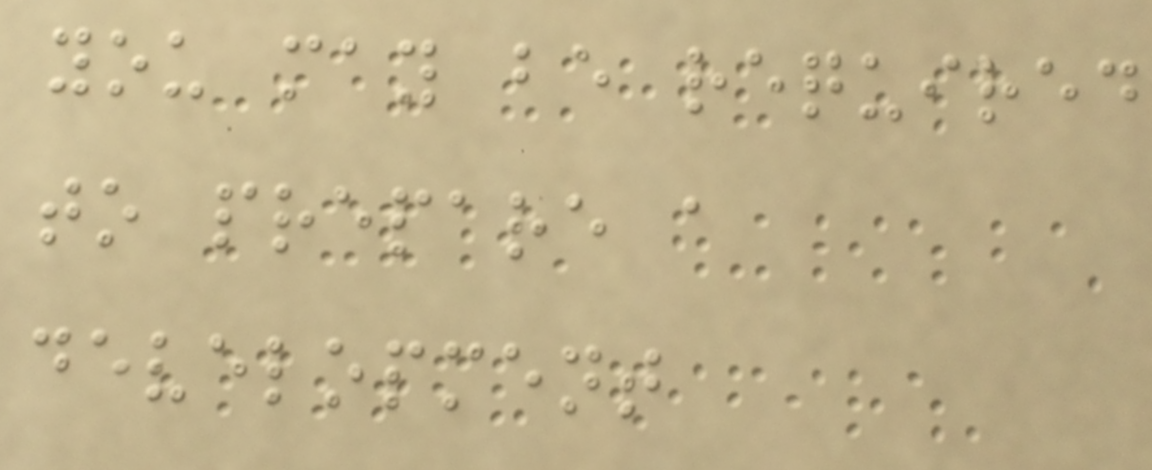you may be required
to prepare a
development
